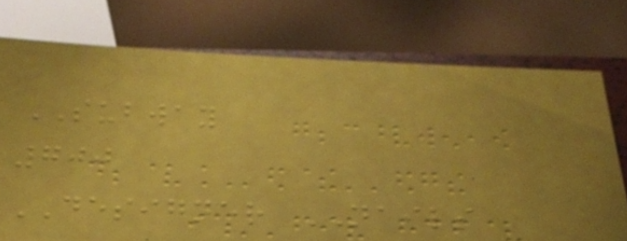SUBWAY
700
DESIGNER NAILS
